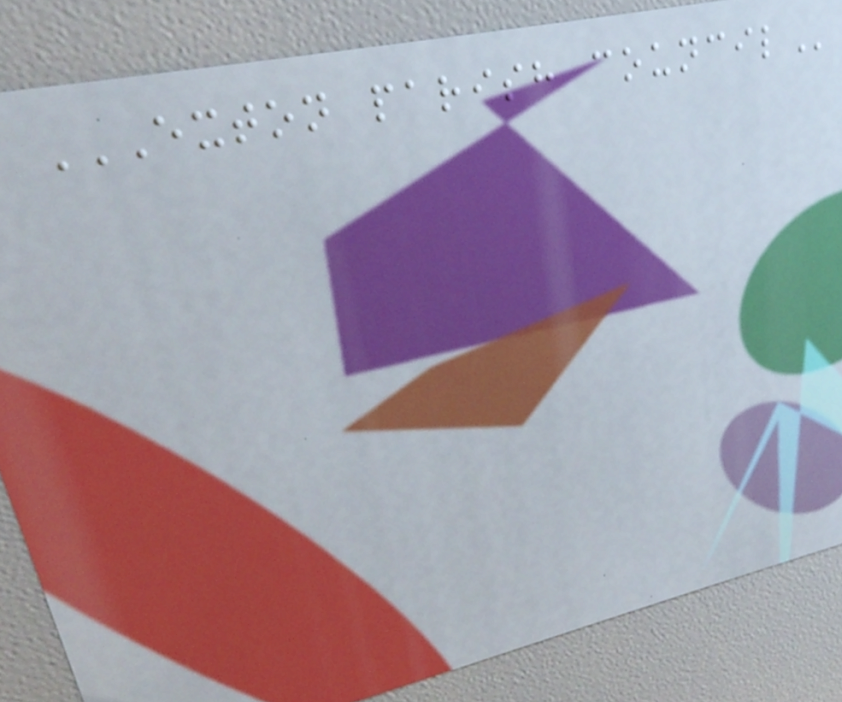EXTON PARISH COUNCIL
